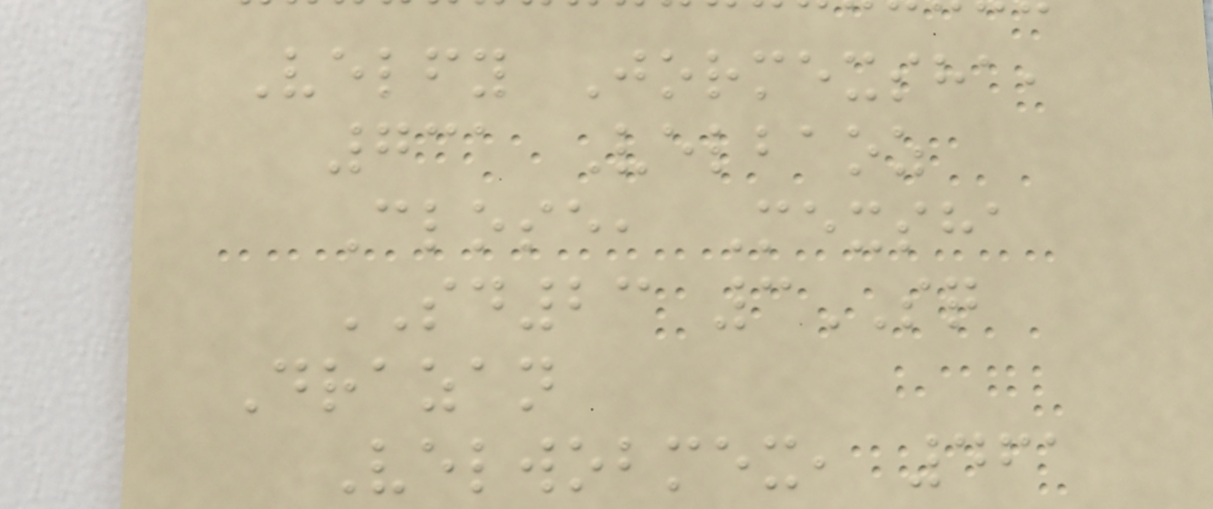Velfy Jormexsha,
731 Velbaoz
Close, Mexsha
SD23 3SQ
Drazan
Velwobmex, 461
